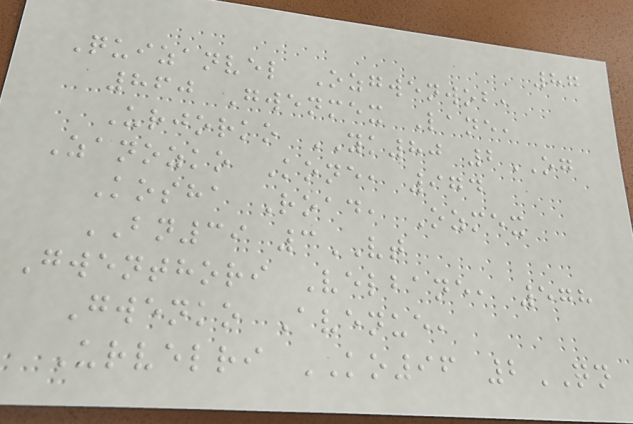87
Quizanvel Ozgwenwob,
860 Gwenmex Lane,
Urjorko YK80 2OG
Zanozko Kone, 974
Kosha Road, Ozmex
BN39 3VT
Gwenthori Velbane, 578
Gwenko Avenue,
Urvelri KO96 2QN
